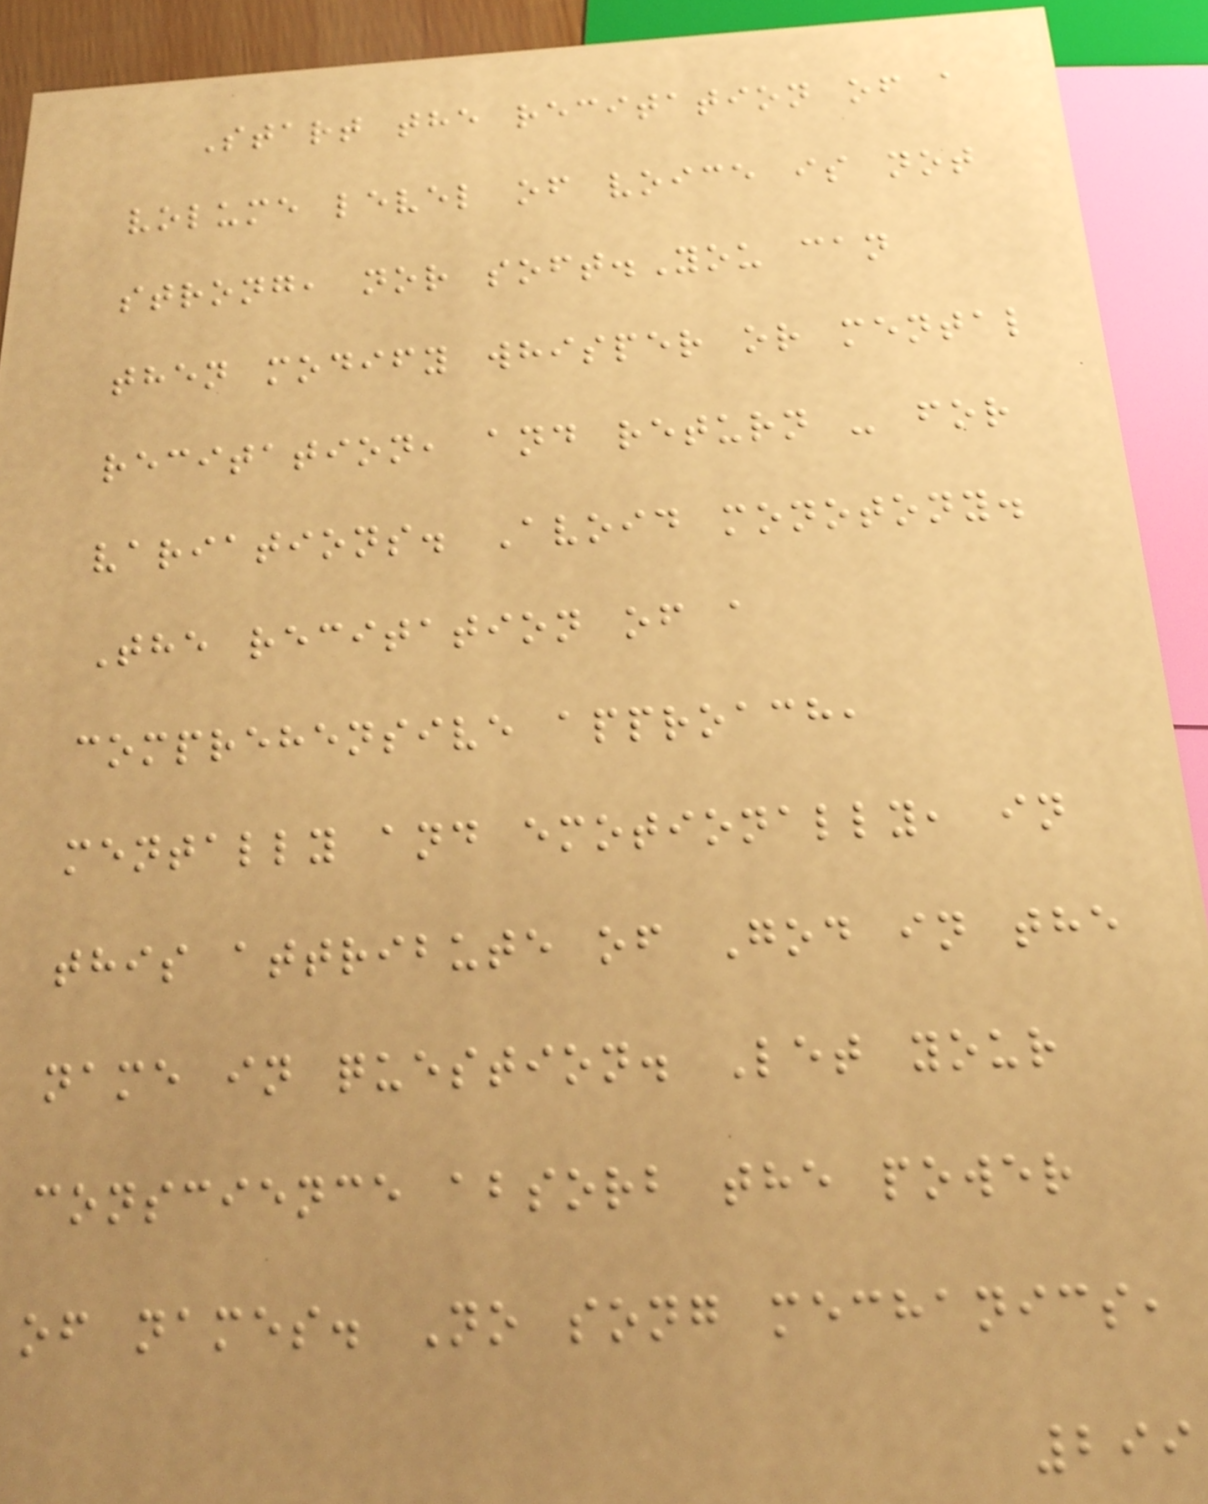Start the recitation of a
volume level of voice is not
strong, nor soft.You can
then modify whisper or mental
recitation, and return - for
variations. Avoid monotony.
The recitation of a
comprehensive approach,
mentally and emotionally, in
this attribute of God in the
name in question. Let your
conscience absorb the power
of names. No song mechanics,
299
